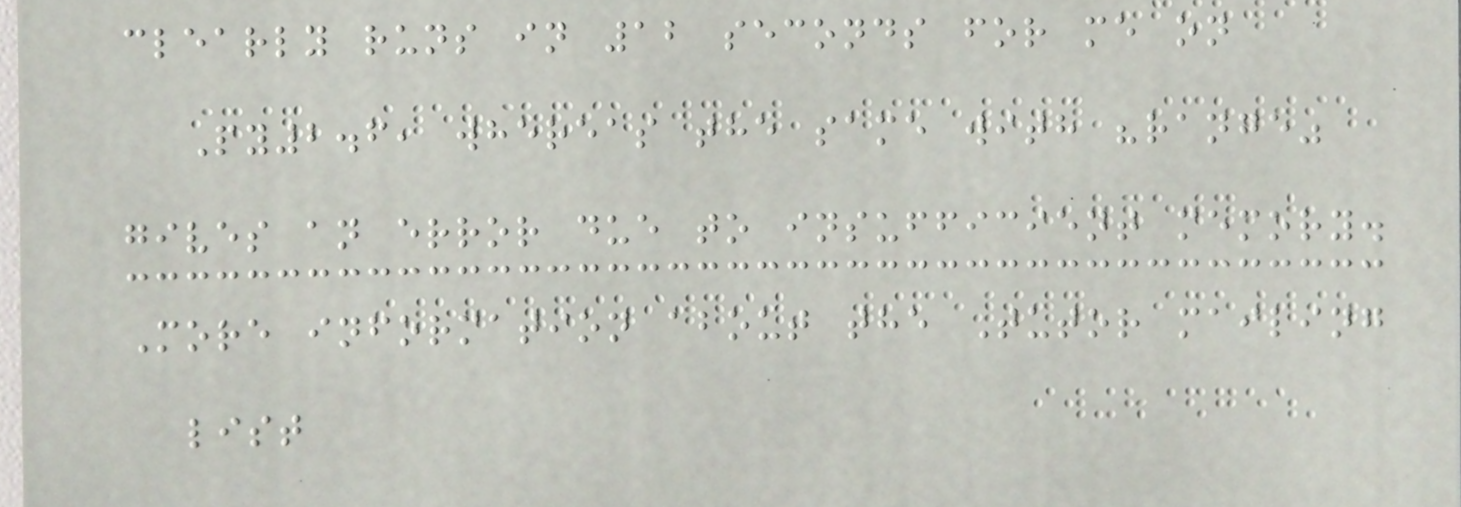clearly runs in 12 seconds for me on
Py2.6, whereas the same with "range"
gives an error due to insufficient memory.
More information about the Tutor mailing
list
